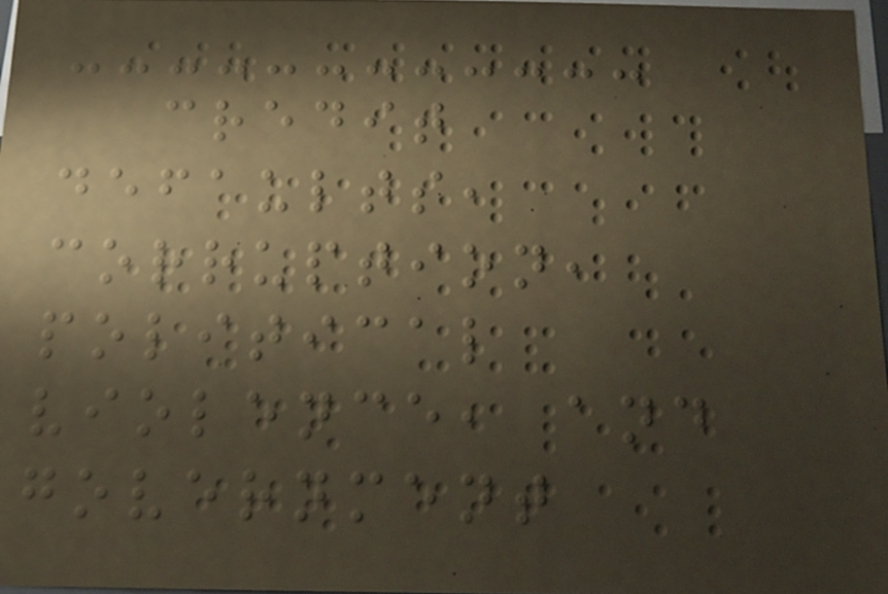credit
defaults,
corruption,
political
violence, and
government
